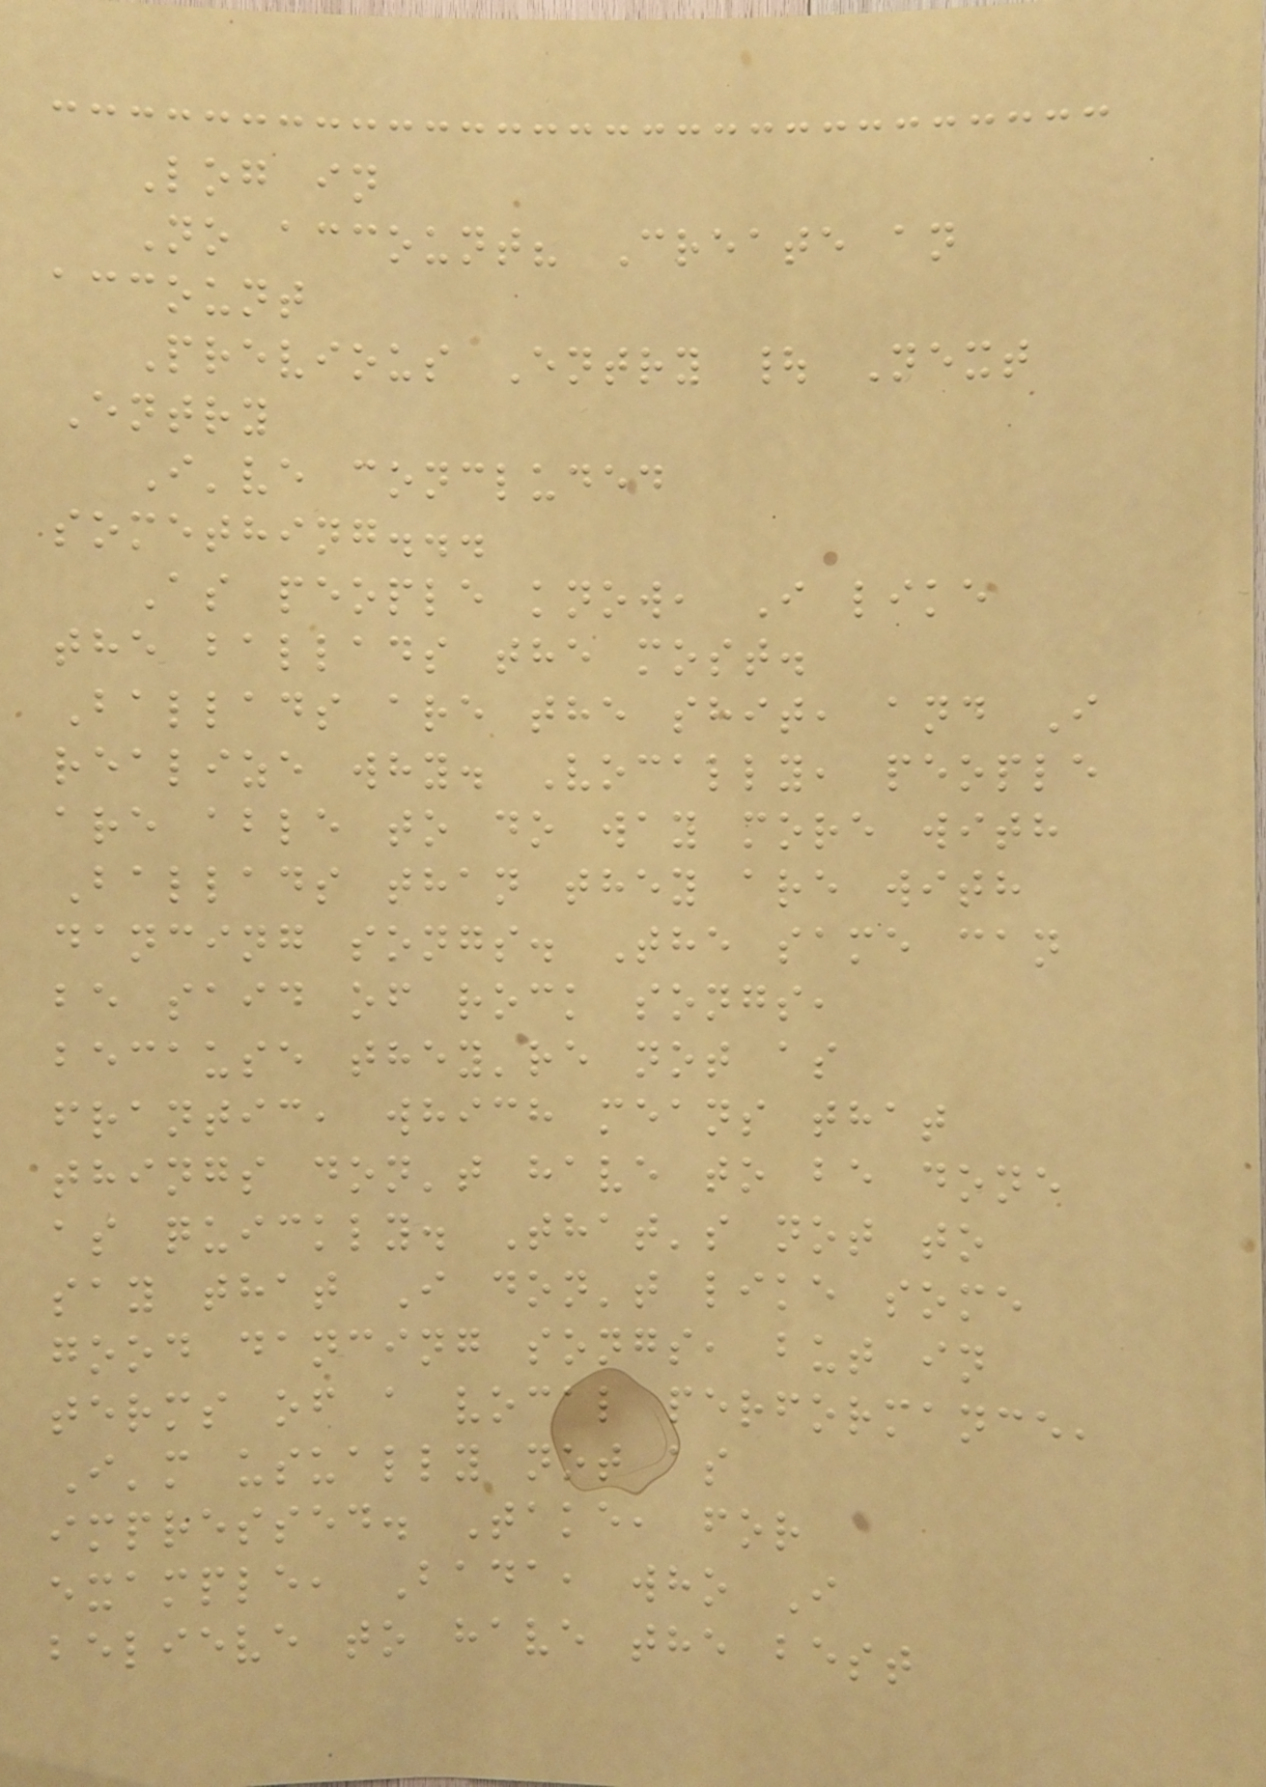Log in
No account? Create an
account
Previous Entry | Next
Entry
I've concluded
something...
As people know, I like
the ballads the most.
Ballads are the shit, and I
realize why. Vocally, people
are able to do way more with
Ballads than they are with
dancing songs. The same can
be said of rock songs,
because they're not as
frantic, which means that
things don't have to be done
as quickly. That's not to
say that I don't like some
good dancing songs, but in
terms of a vocal performance,
I'm usually not as
impressed. Take, for
example, Bada, who I
believe to have the best
